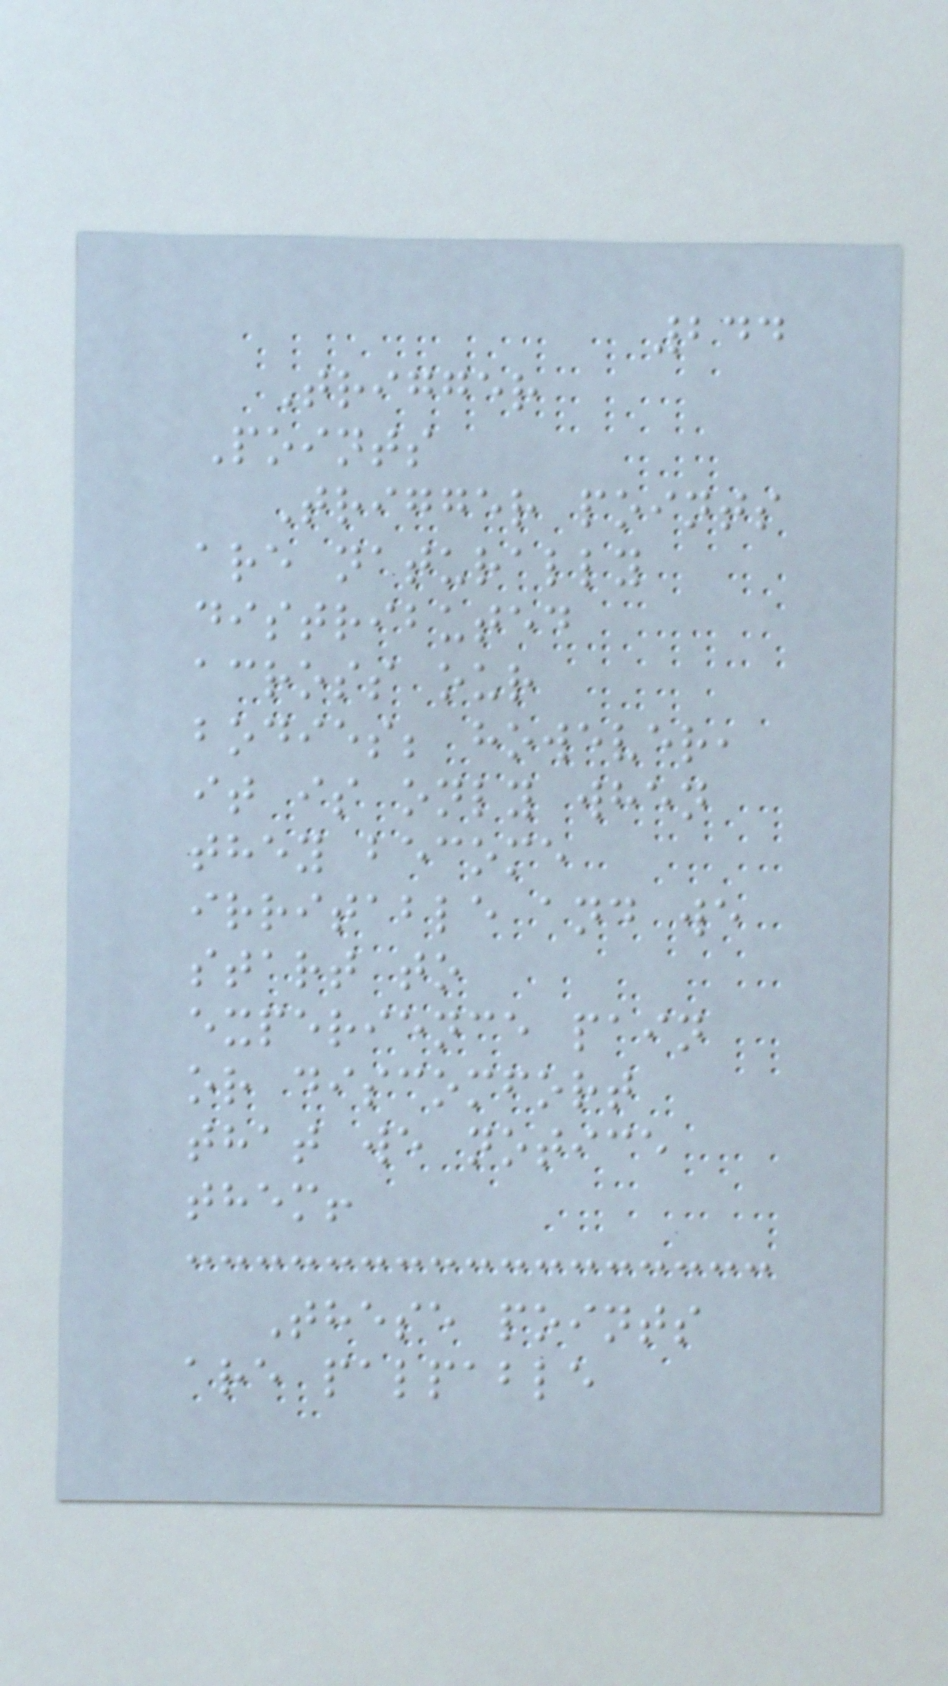244
Trigger
Points
Trigger points
are naturally
distributed
across our
bodies; however,
it is only when
they become
irritable and we
start to
experience pain
or discomfort
that we notice
them!
These points
are palpable
